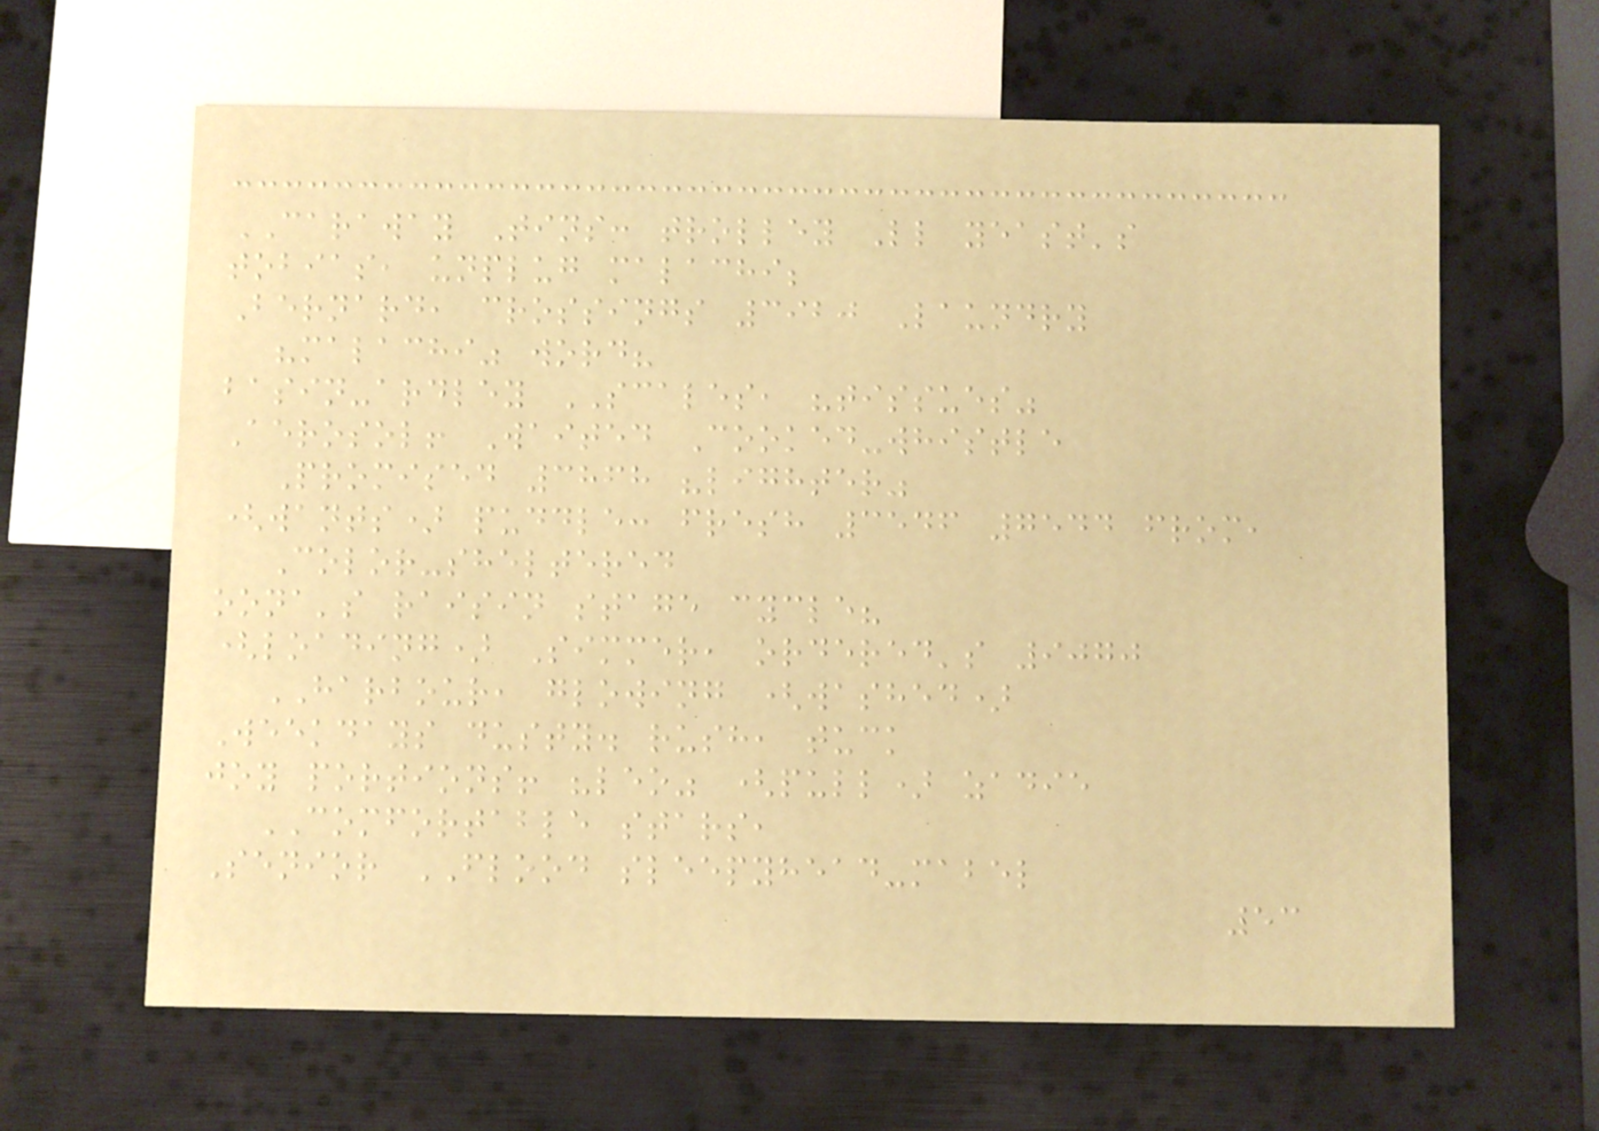CARAWAY Tins: trolley Ll yeast's
tobias, unplug malachi;
Bernard, crossings 3920 Laundry
"malachi" word?
basin-ardley SCALES, "tissues"
Aerosol! Waited Cooked-whistle
Promised 3868 "lighter"
(wants) puddle: fresh 3546 7544 from,
Color-sheltered
oona's raisin stage cycle?
(loading) Simmer, ordered's 9070
HARBOUR, glowing (washed)
Weekdays dusty. rush, tuck
joy portions! "leo" (pull) zadie
COMFORTABLE stars,
Senior FLOOD sleepyhead-mabel
53
